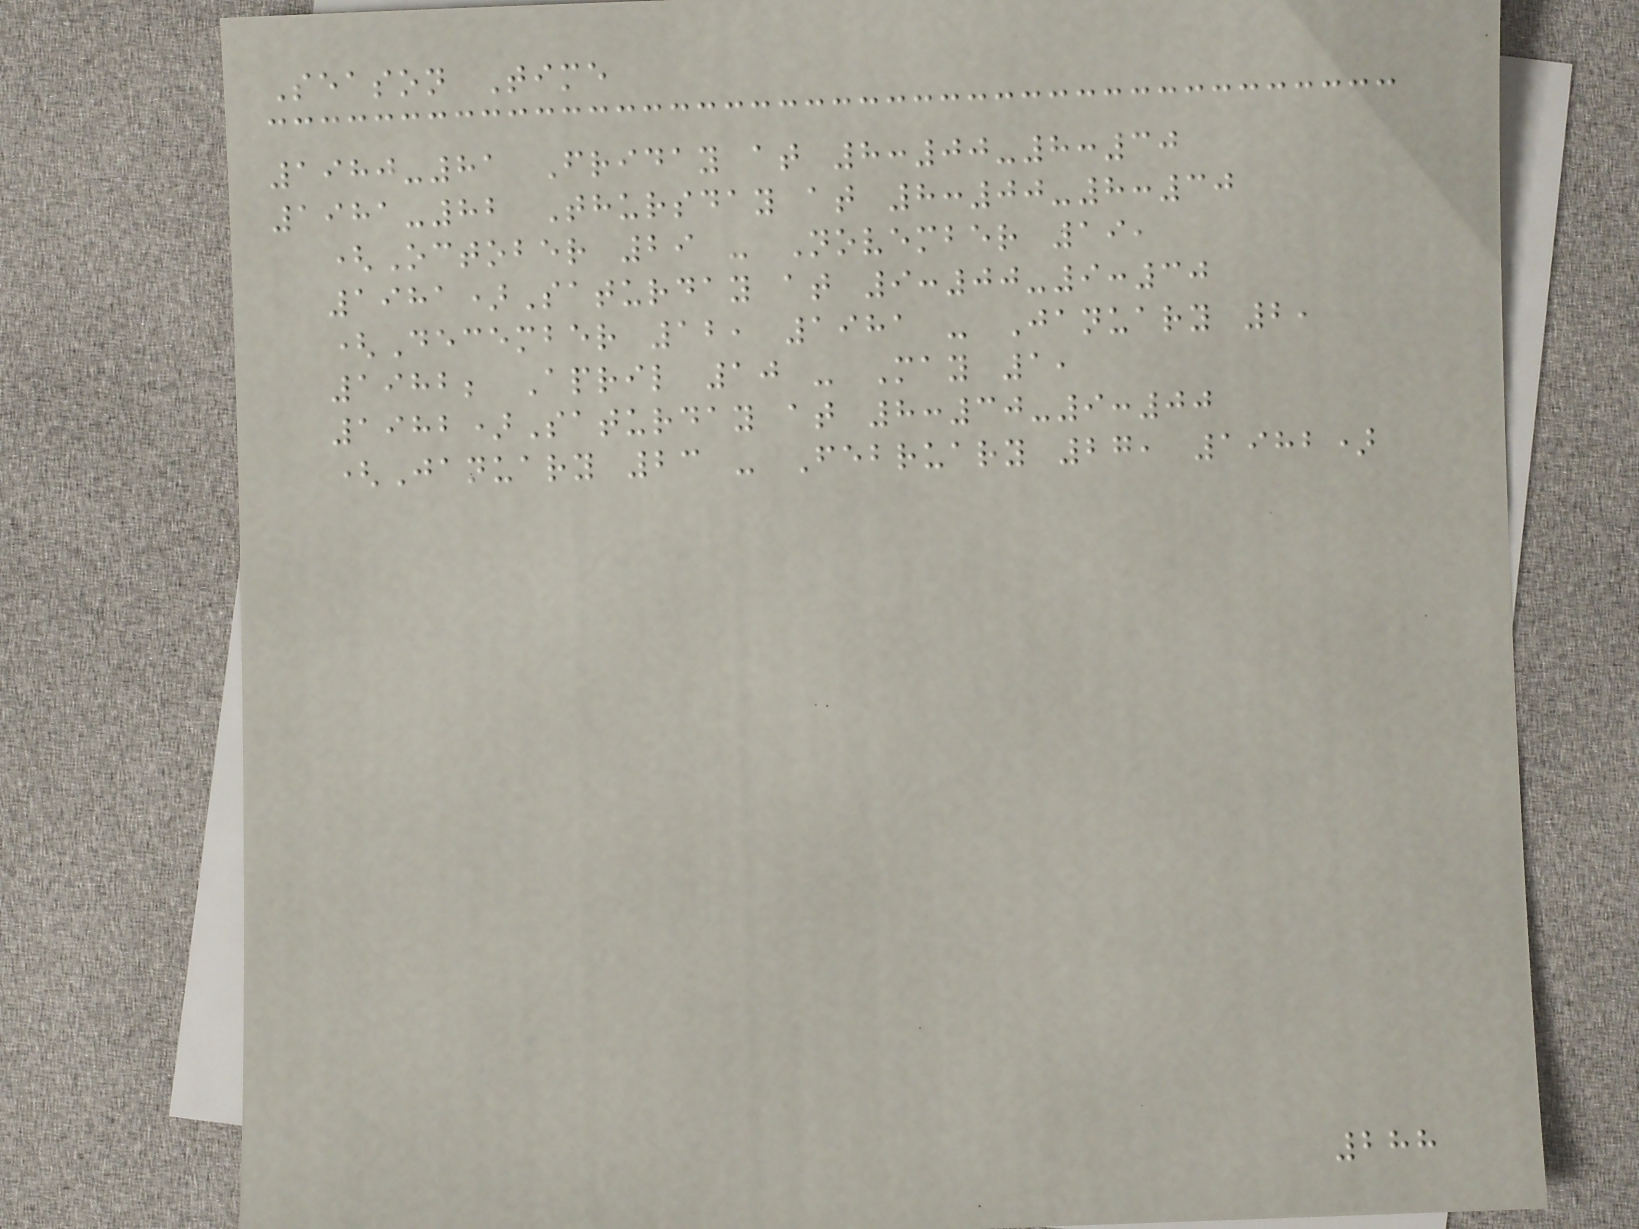Season Time
1980-81 Friday at 8:00-8:30
1981-82 Thursday at 8:00-8:30
(October 29 - November 19,
1981)Saturday at 9:00-9:30
(December 12, 1981 - January 2,
1982; April 10 - May 1,
1982)Saturday at 8:30-9:00
(January 23 - February 27, 1982)
288
